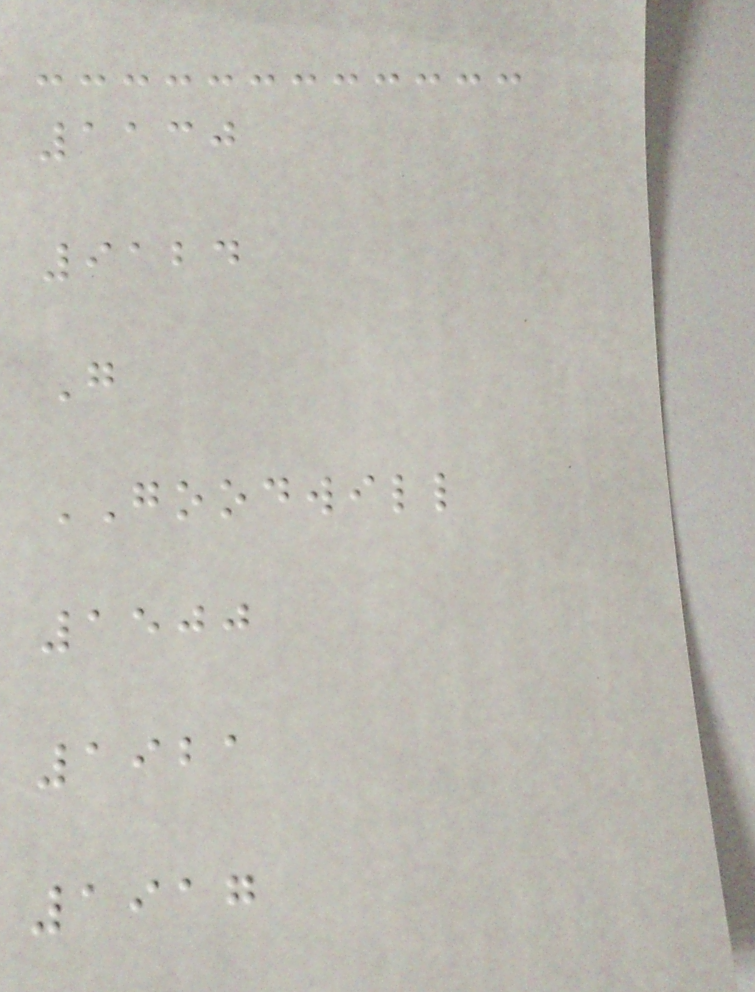1130
9124
G
GOODWILL
1500
1921
1917
